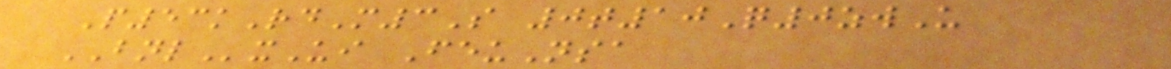P53kRdM3S 0t10Q0zwU
BNLxUi FeuNsa
